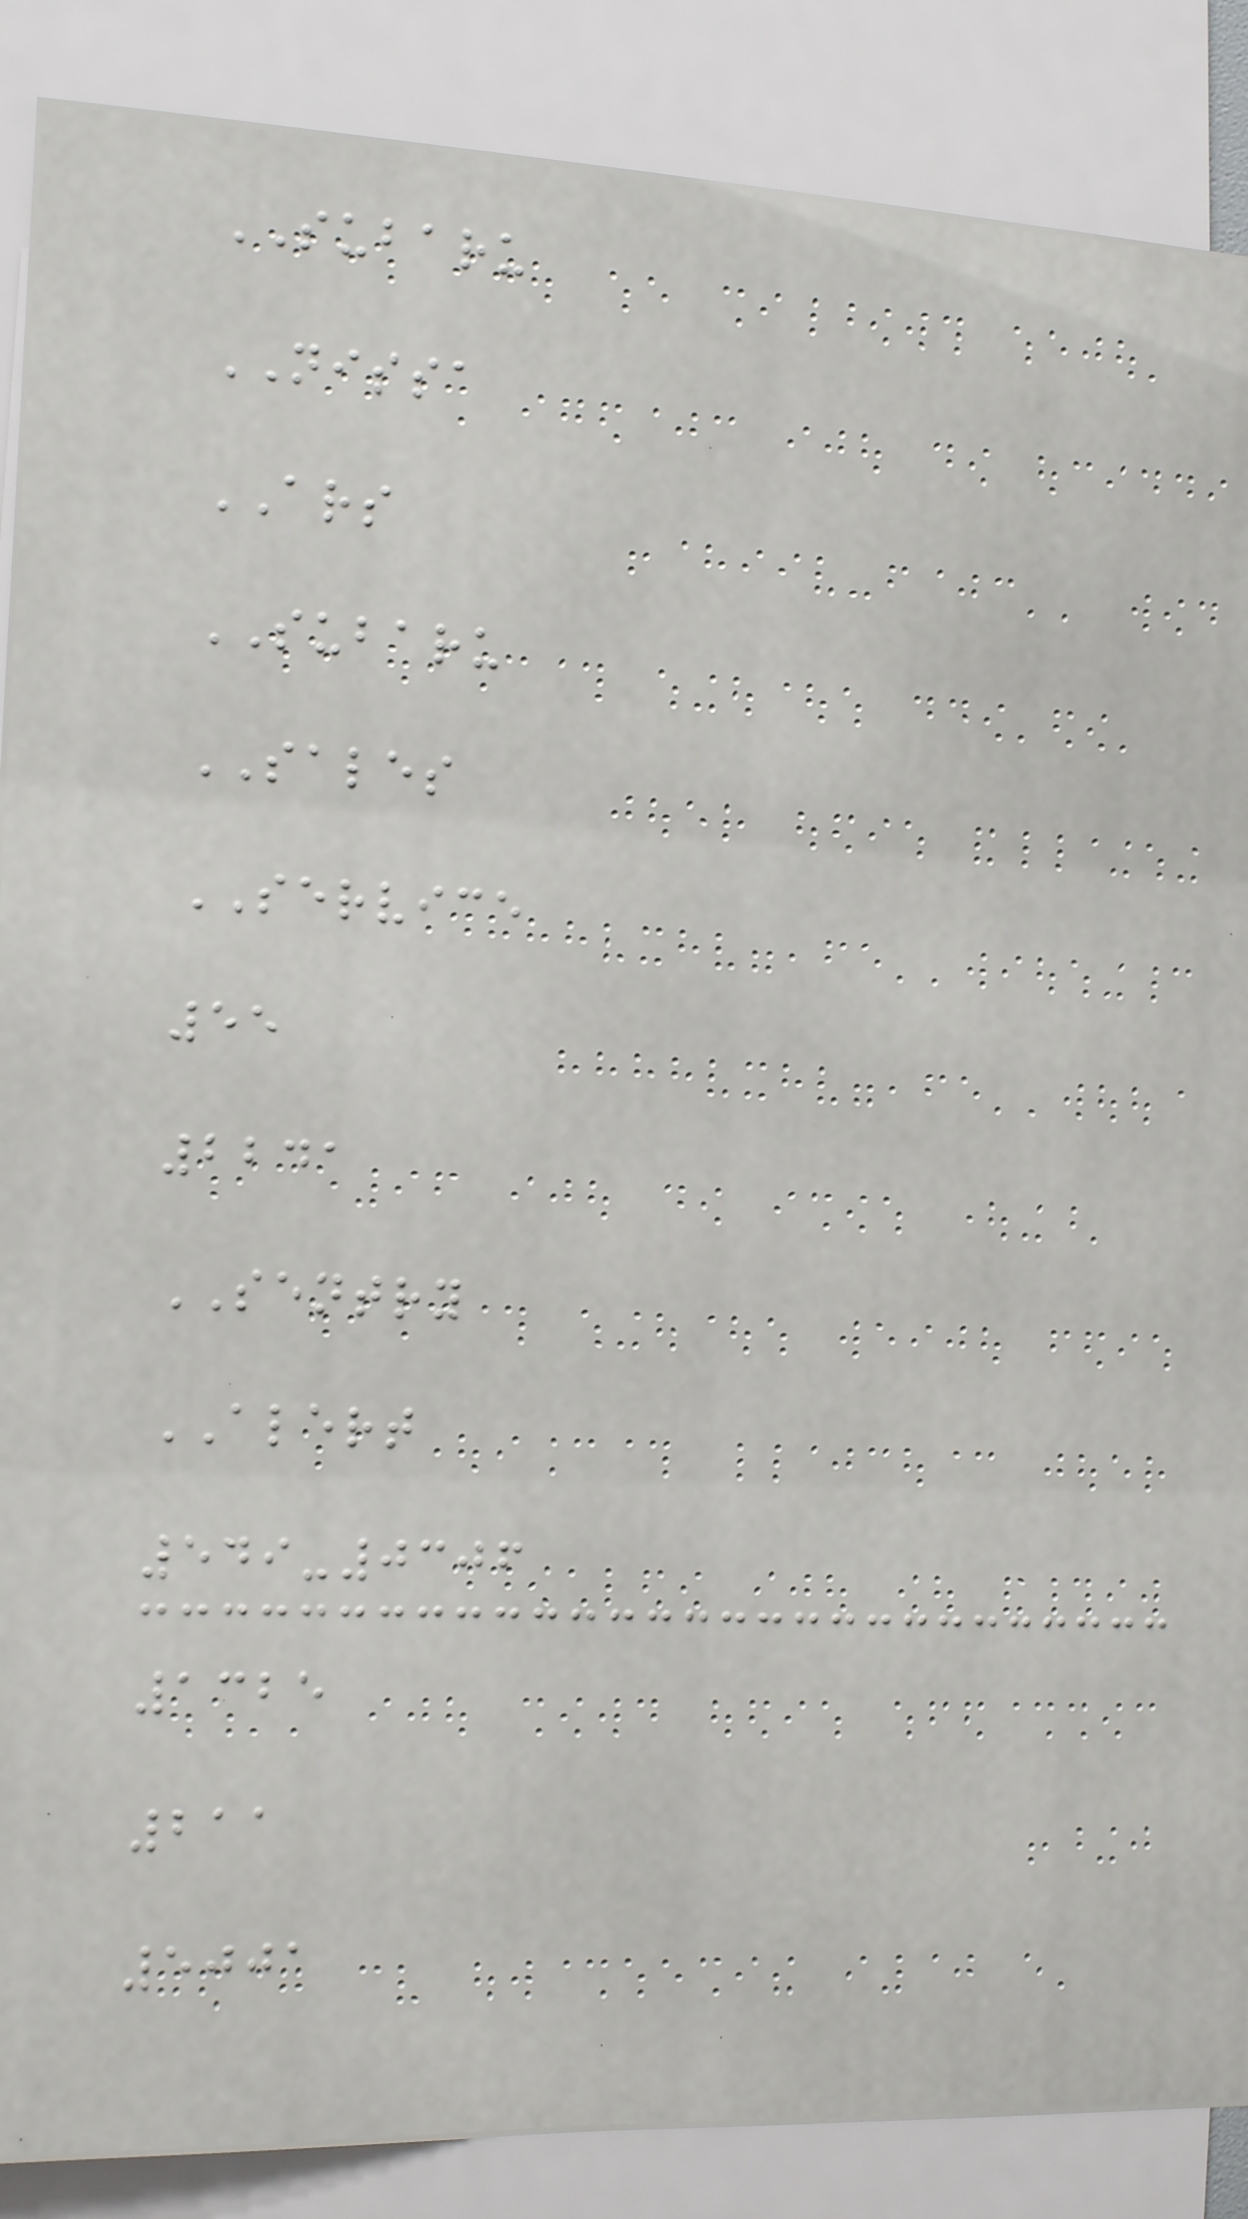SUBARU
NISSA
ARS
SUBARU
SALES
SERVICE
55
2241
SENTRY
ALERT
549-0306
1325
211
5001
